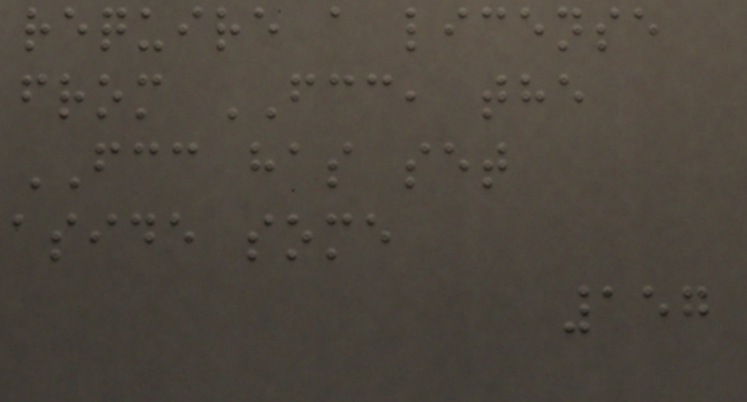require a license
from FCC, the
FCC has set
aside some
157
